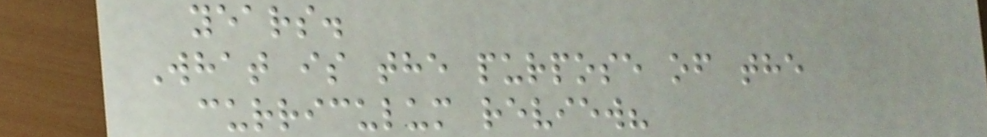years.
What is the purpose of the
curriculum review?
